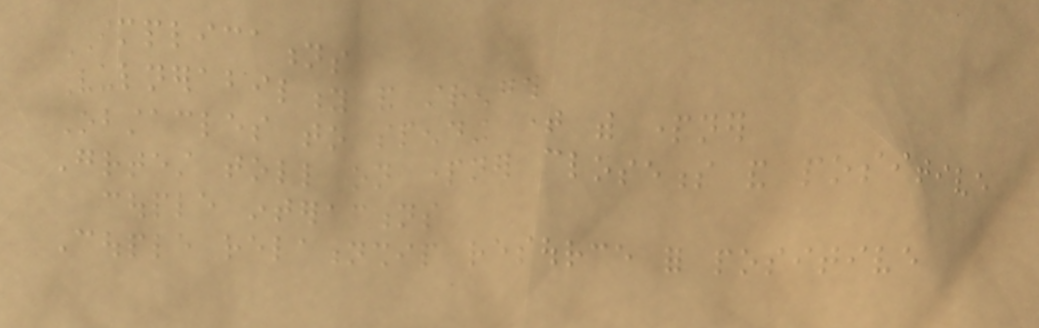IMPLICATIONS
Vulnerability and strength
Obstacles to spending time with partner
Greatest toll on partner closeness and positive
couple interactions
Couple relationship resource for positive
